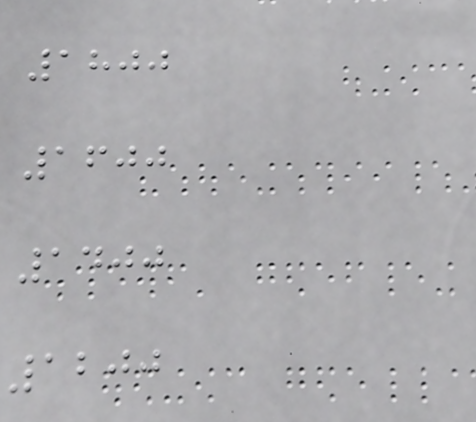1800
1600
1400
1200
